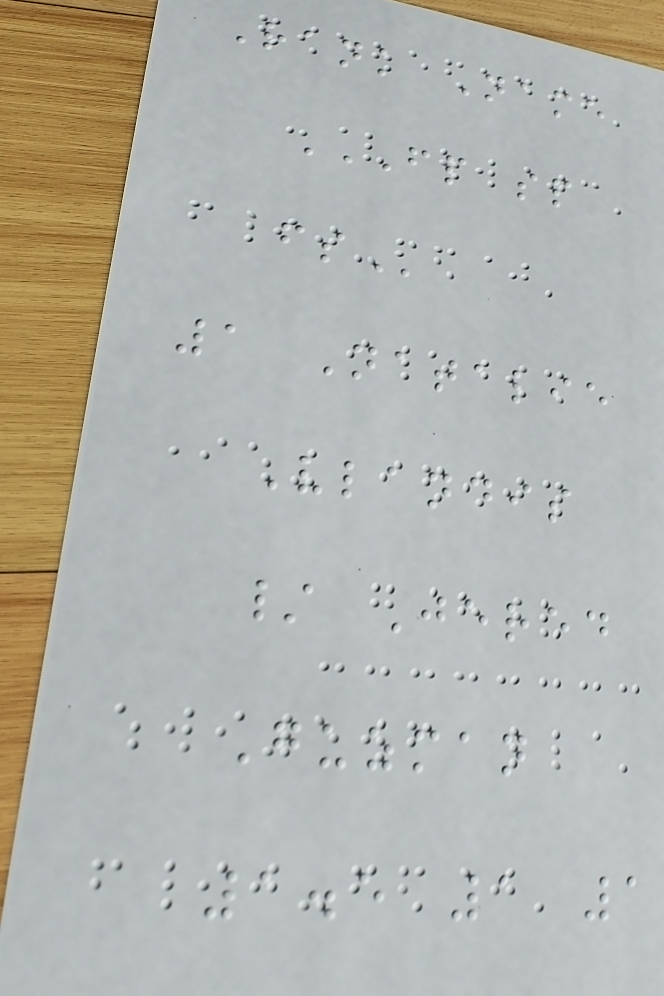Rank Name
FP SP
FS
1 Natalie
Vlandis
/ Jered
Guzman
1.5 1 1
